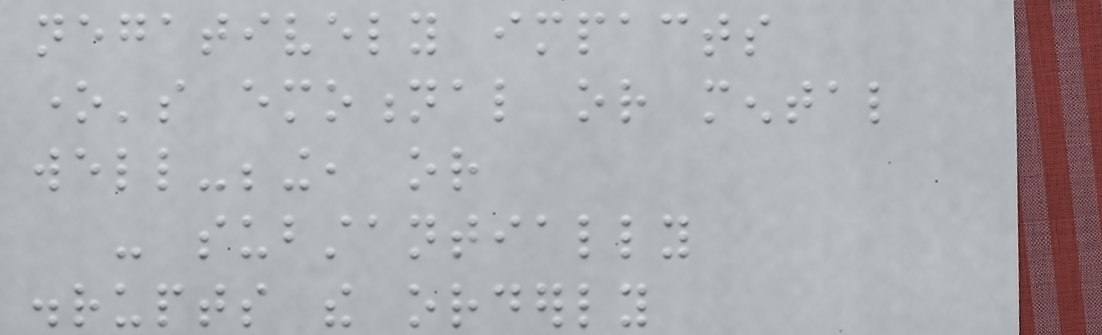negatively impacts
one's emotional or mental
well-being, or
- substantially
disrupts the orderly
